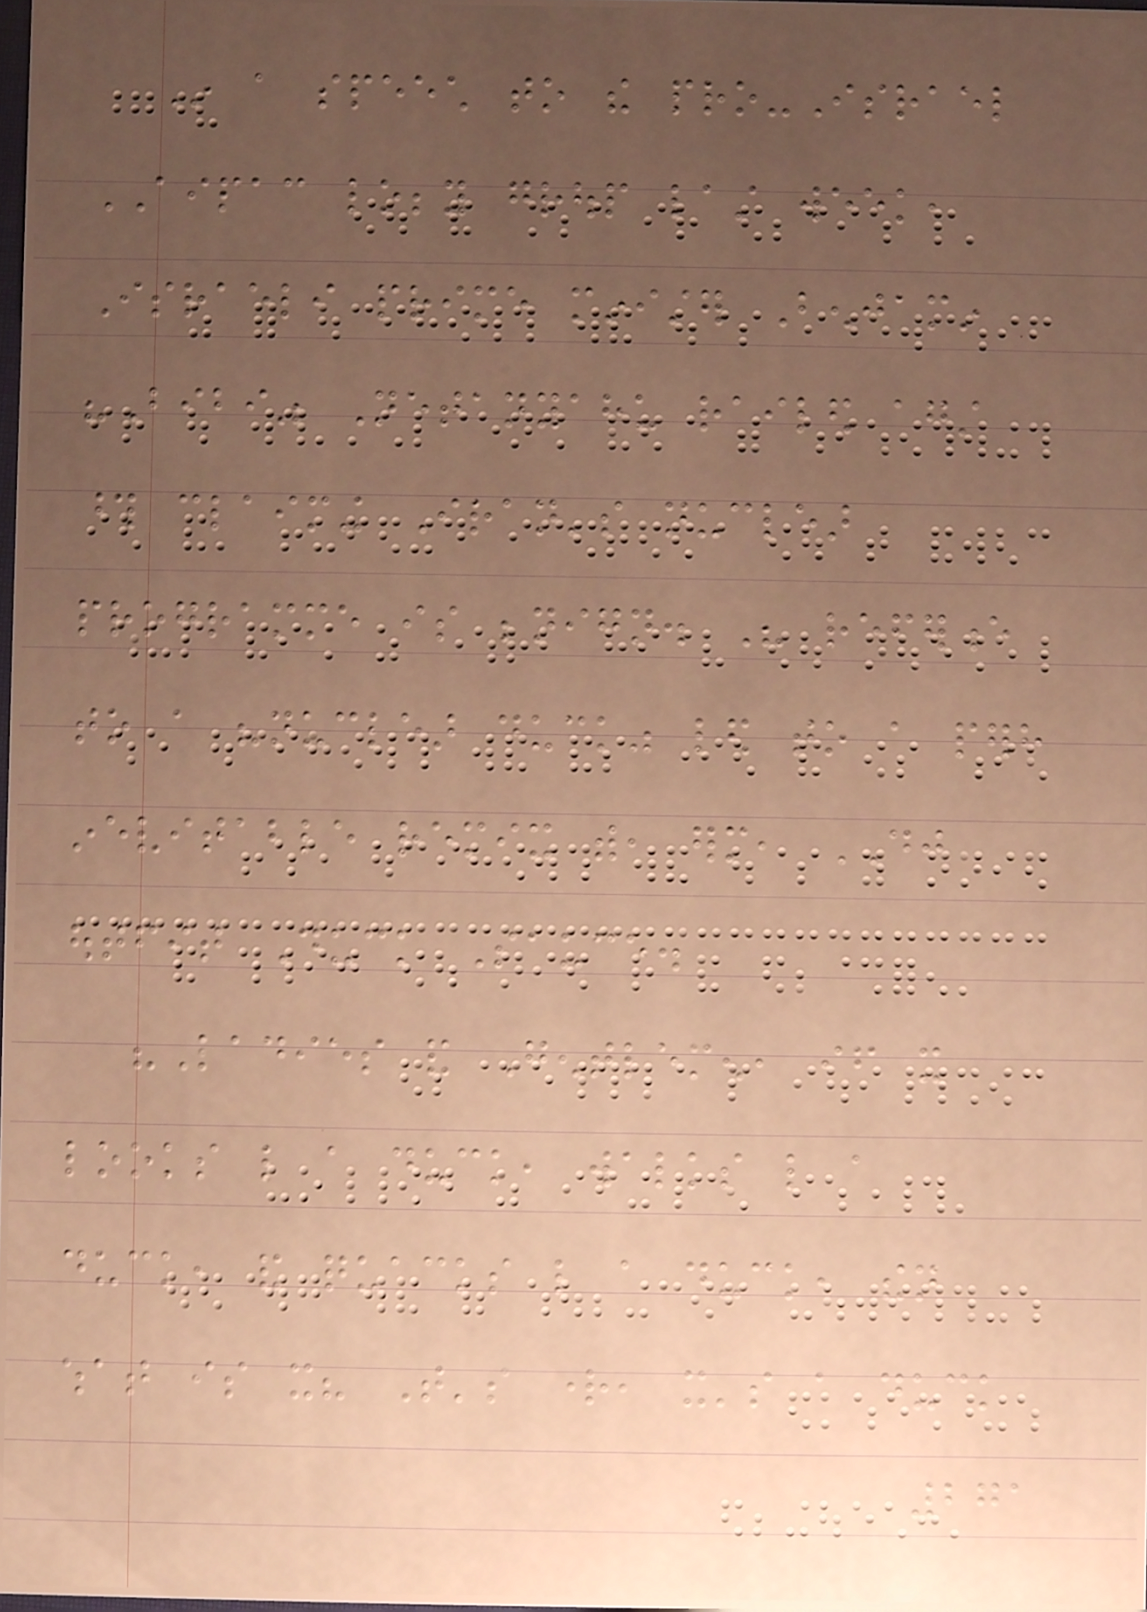In a speech to the pro-Israel
AIPAC lobby group last week,
Israeli prime minister Benjamin
"Bibi" Netanyahu railed against
those claiming Iran's nuclear
programme is benign. His reference
to a "nuclear duck" led to a perhaps
inevitable remix with, erm, DJ
outfit Duck Sauce.
"Ladies and Gentlemen, if it
looks like a duck, walks like a
duck, and quacks like a duck, then
what is it? That's right, it's a duck
271
